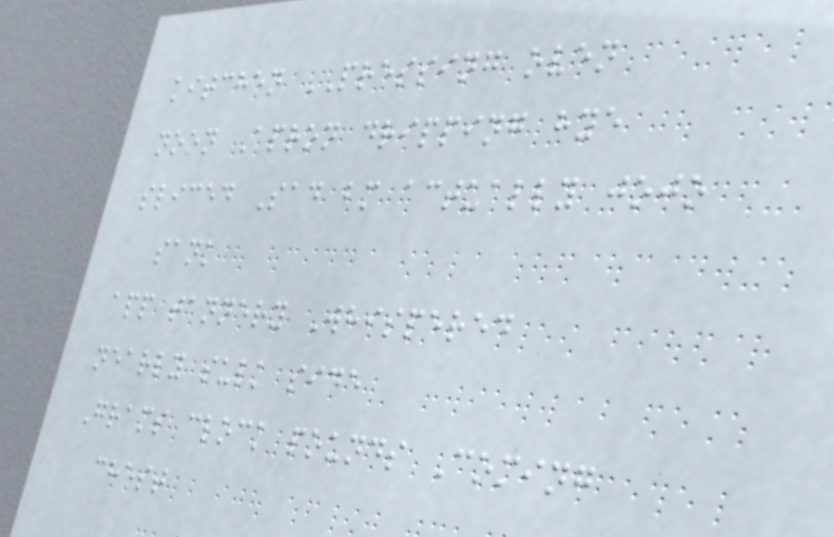kitchen PRESSING oven
noon Apron dripping hye
sliced Sad bm actually jojo
sank
app tannery Whispered
nearly sulk side
Grams clock pounds Coming
chest
